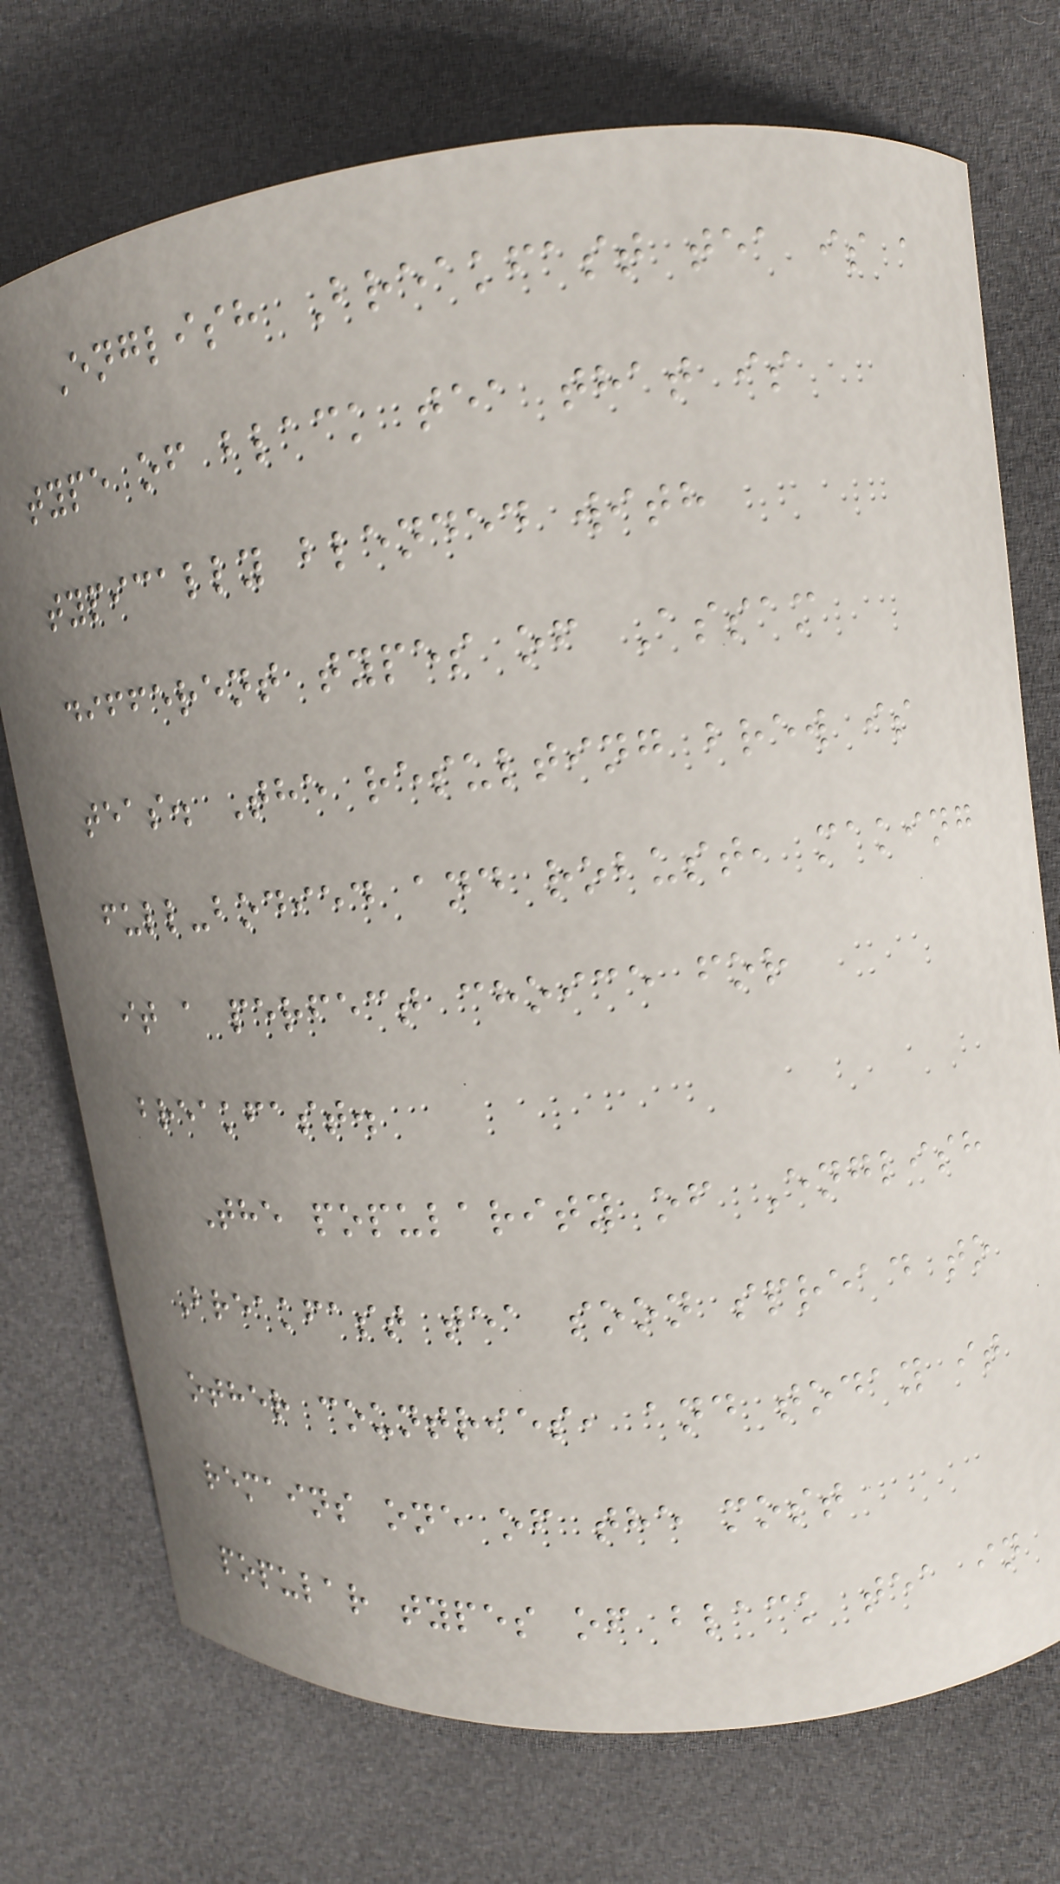English Breakfast tea is a
type of black tea that is
typically blended with
different types of Assam
teas. The resulting brew is
full-bodied and robust, making
it a perfect choice for
breakfast.
The popularity of English
Breakfast tea soon spread to
other countries, and today it
remains one of the most
popular types of black tea in
